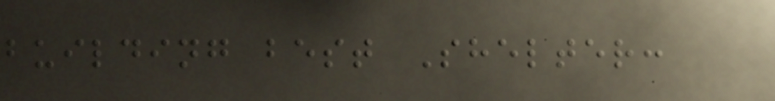building best Shelter:
